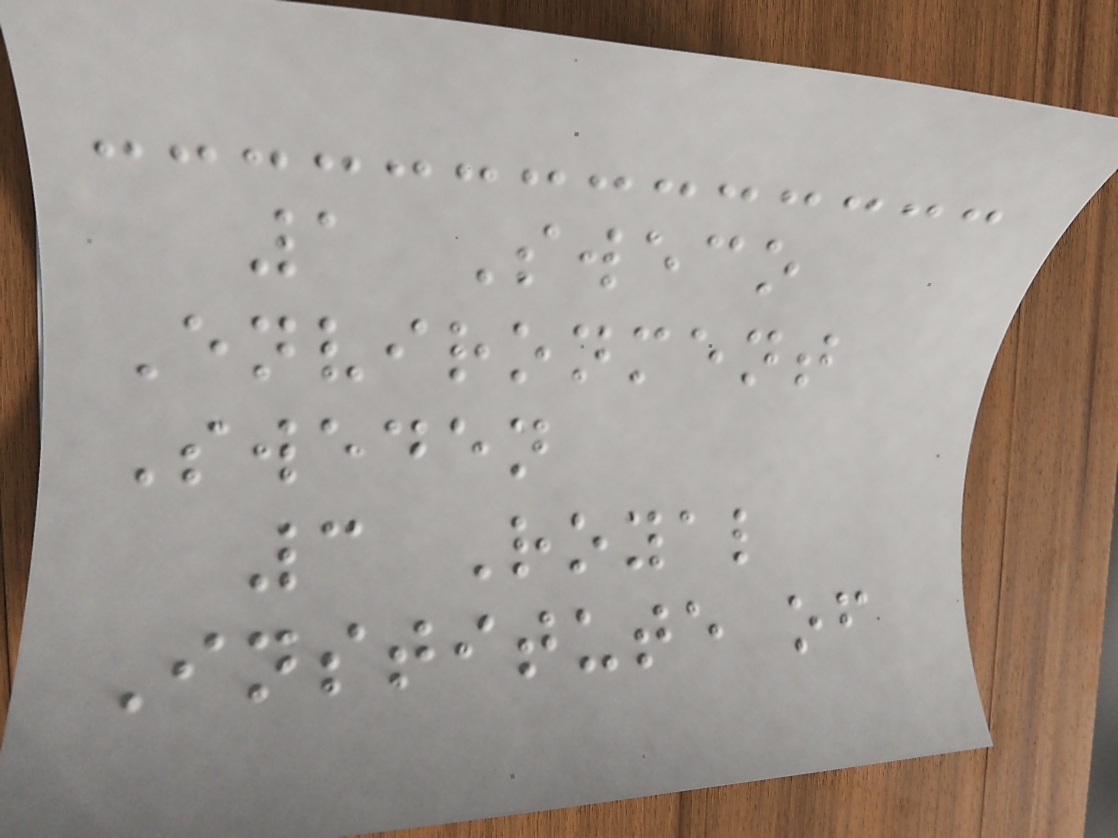1 Sweco
Environment
Sweden
3 Royal
Institute of
